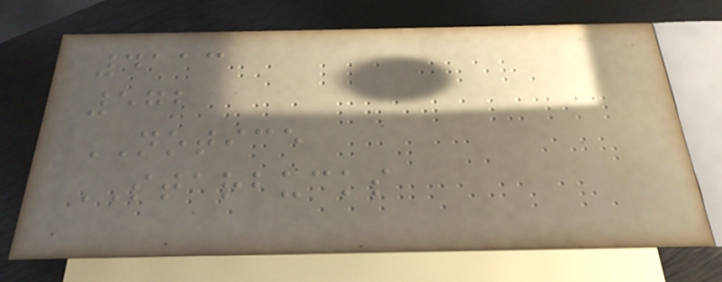4113
572
NOTICE
STARBUCKS
